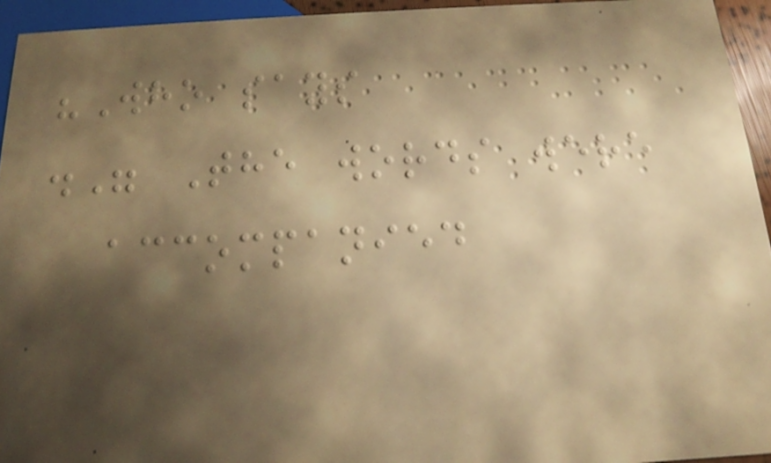"Who says
." The words were
accompanied
